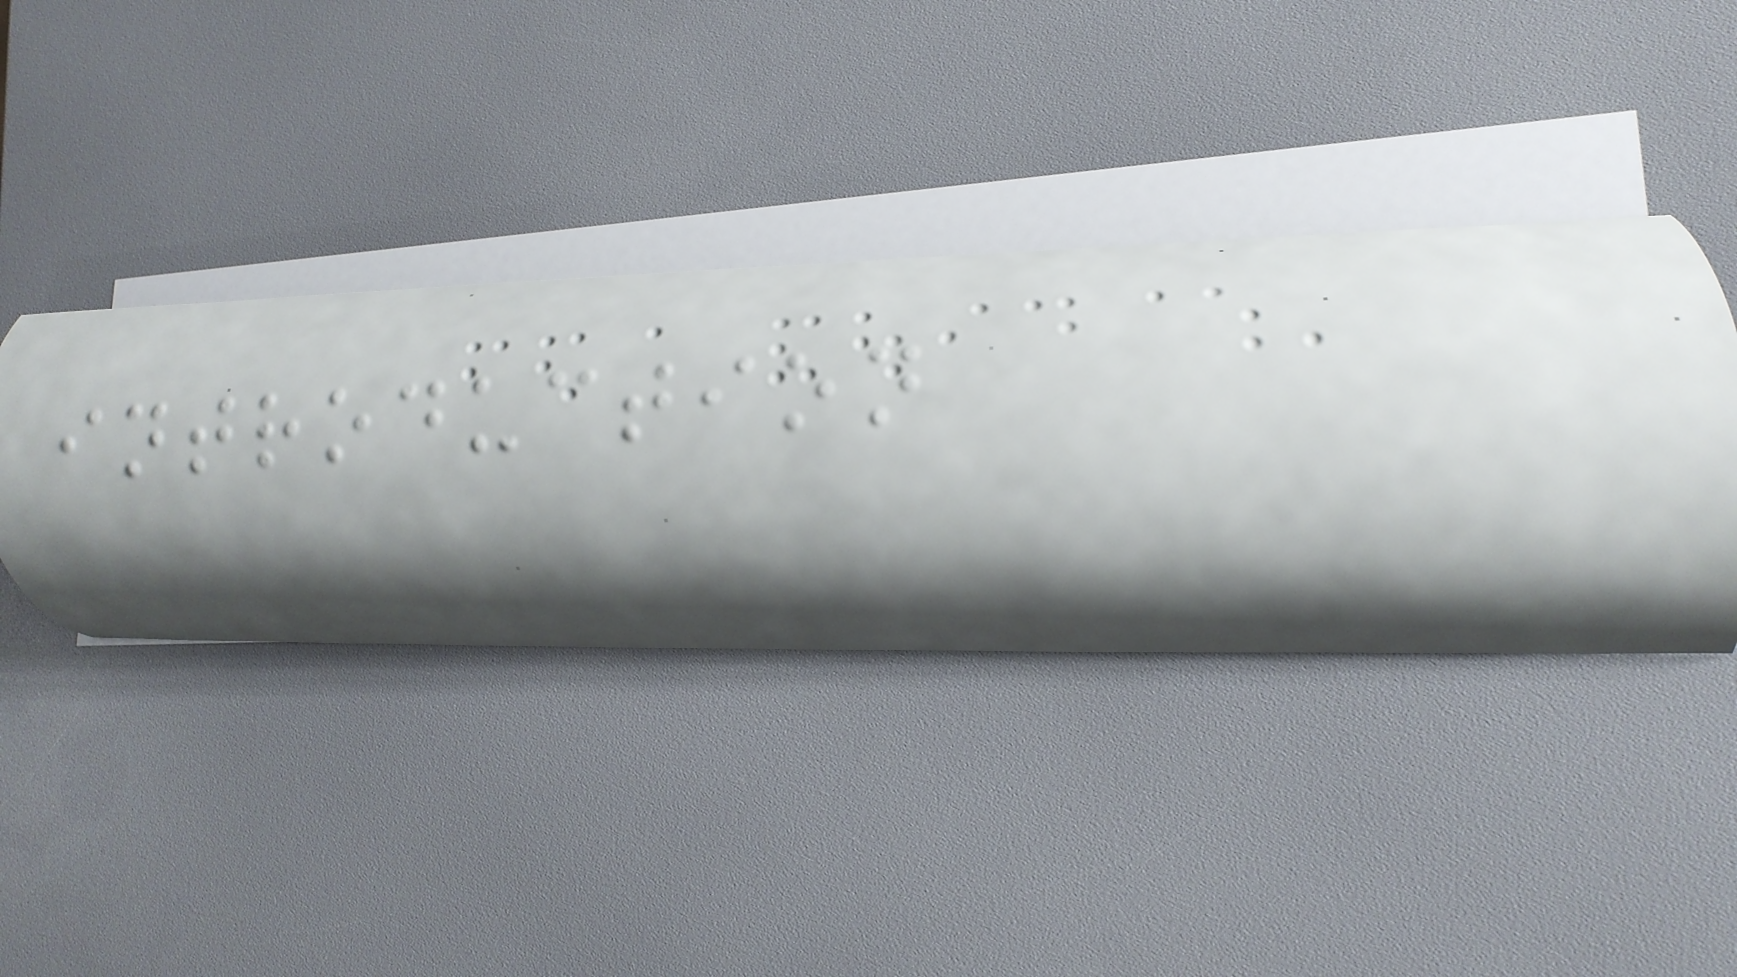introduction
